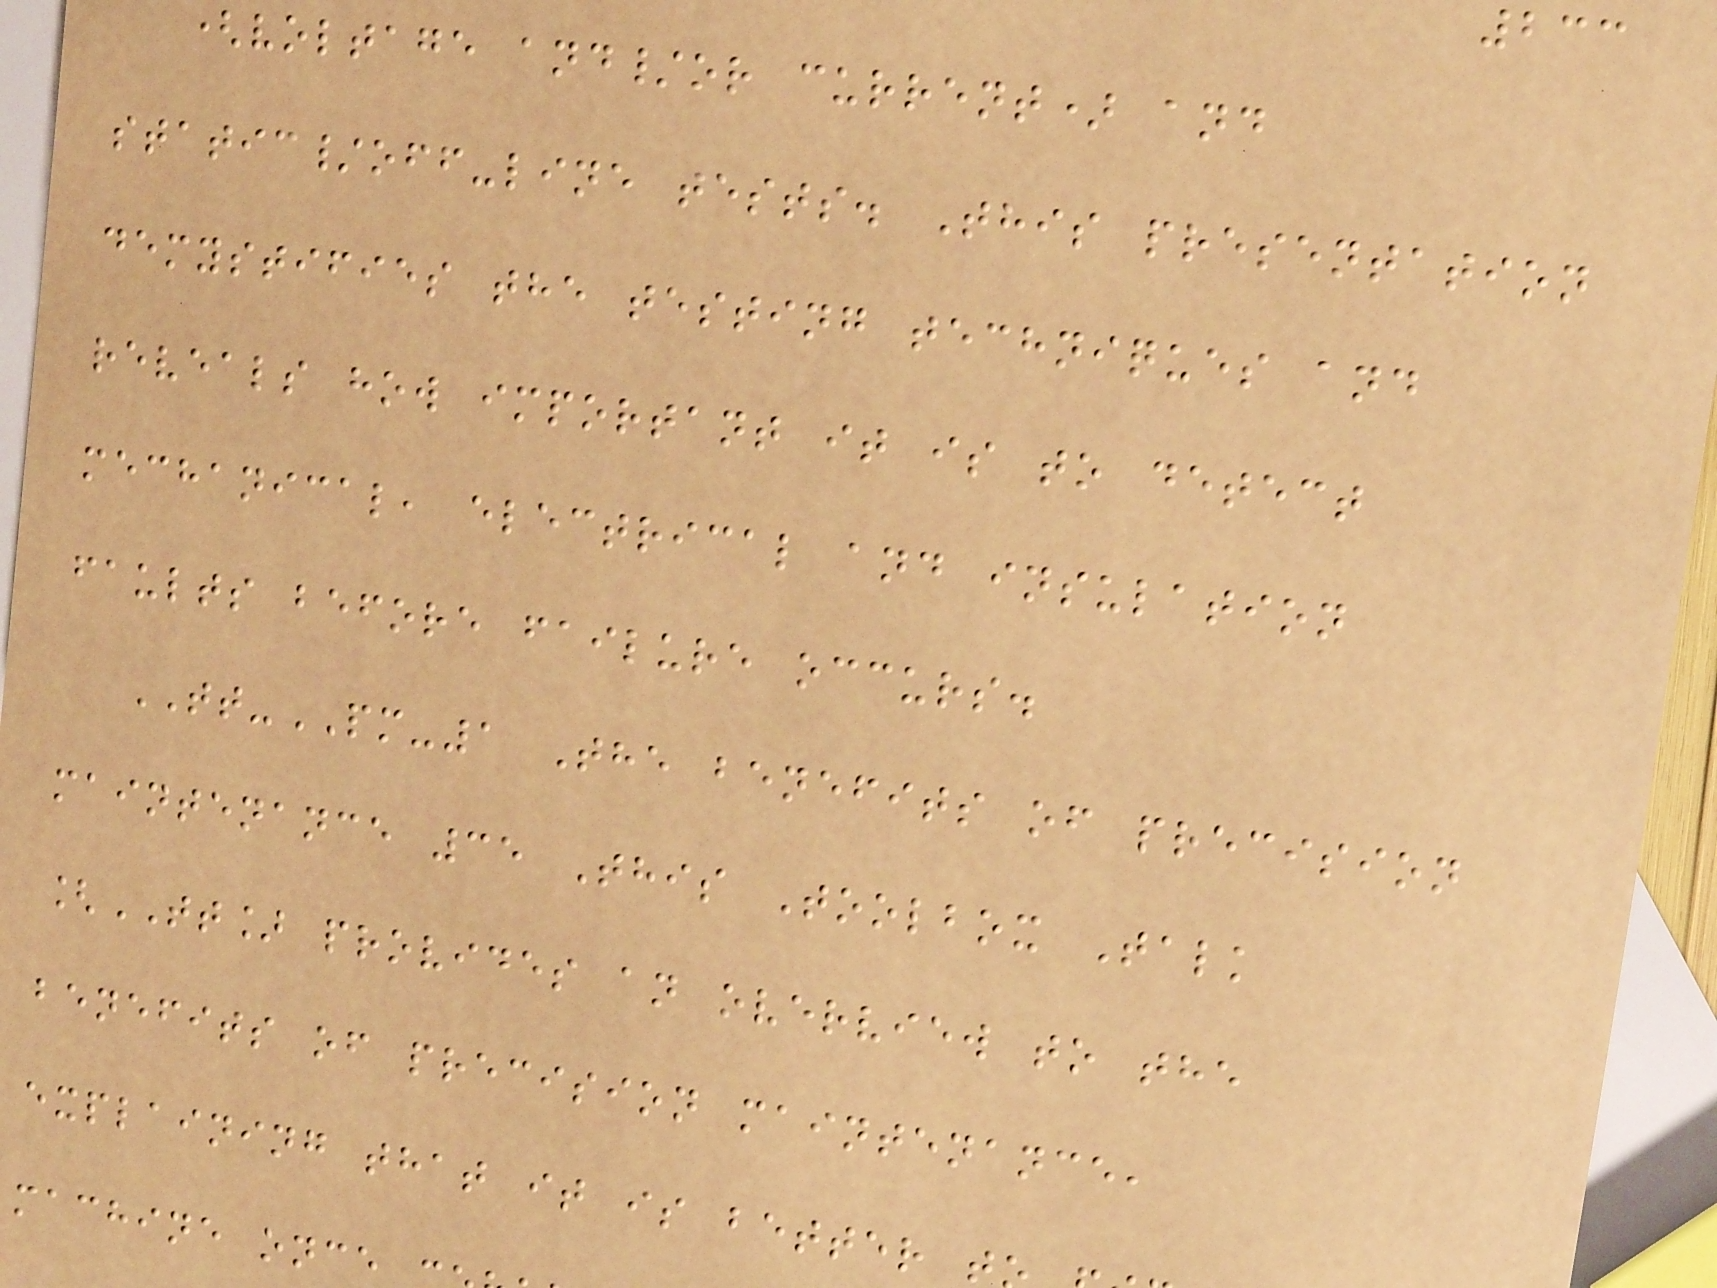233
(voltage and/or current) and
static/off-line tests. This presentation
demystifies the testing techniques and
reveals how important it is to detect
mechanical, electrical and insulation
faults before failure occurs.
TT-PM-1 The benefits of precision
maintenance 35 This Toolbox Talk
[TT] provides an overview to the
benefits of precision maintenance,
explaining that it is better t
machine once
